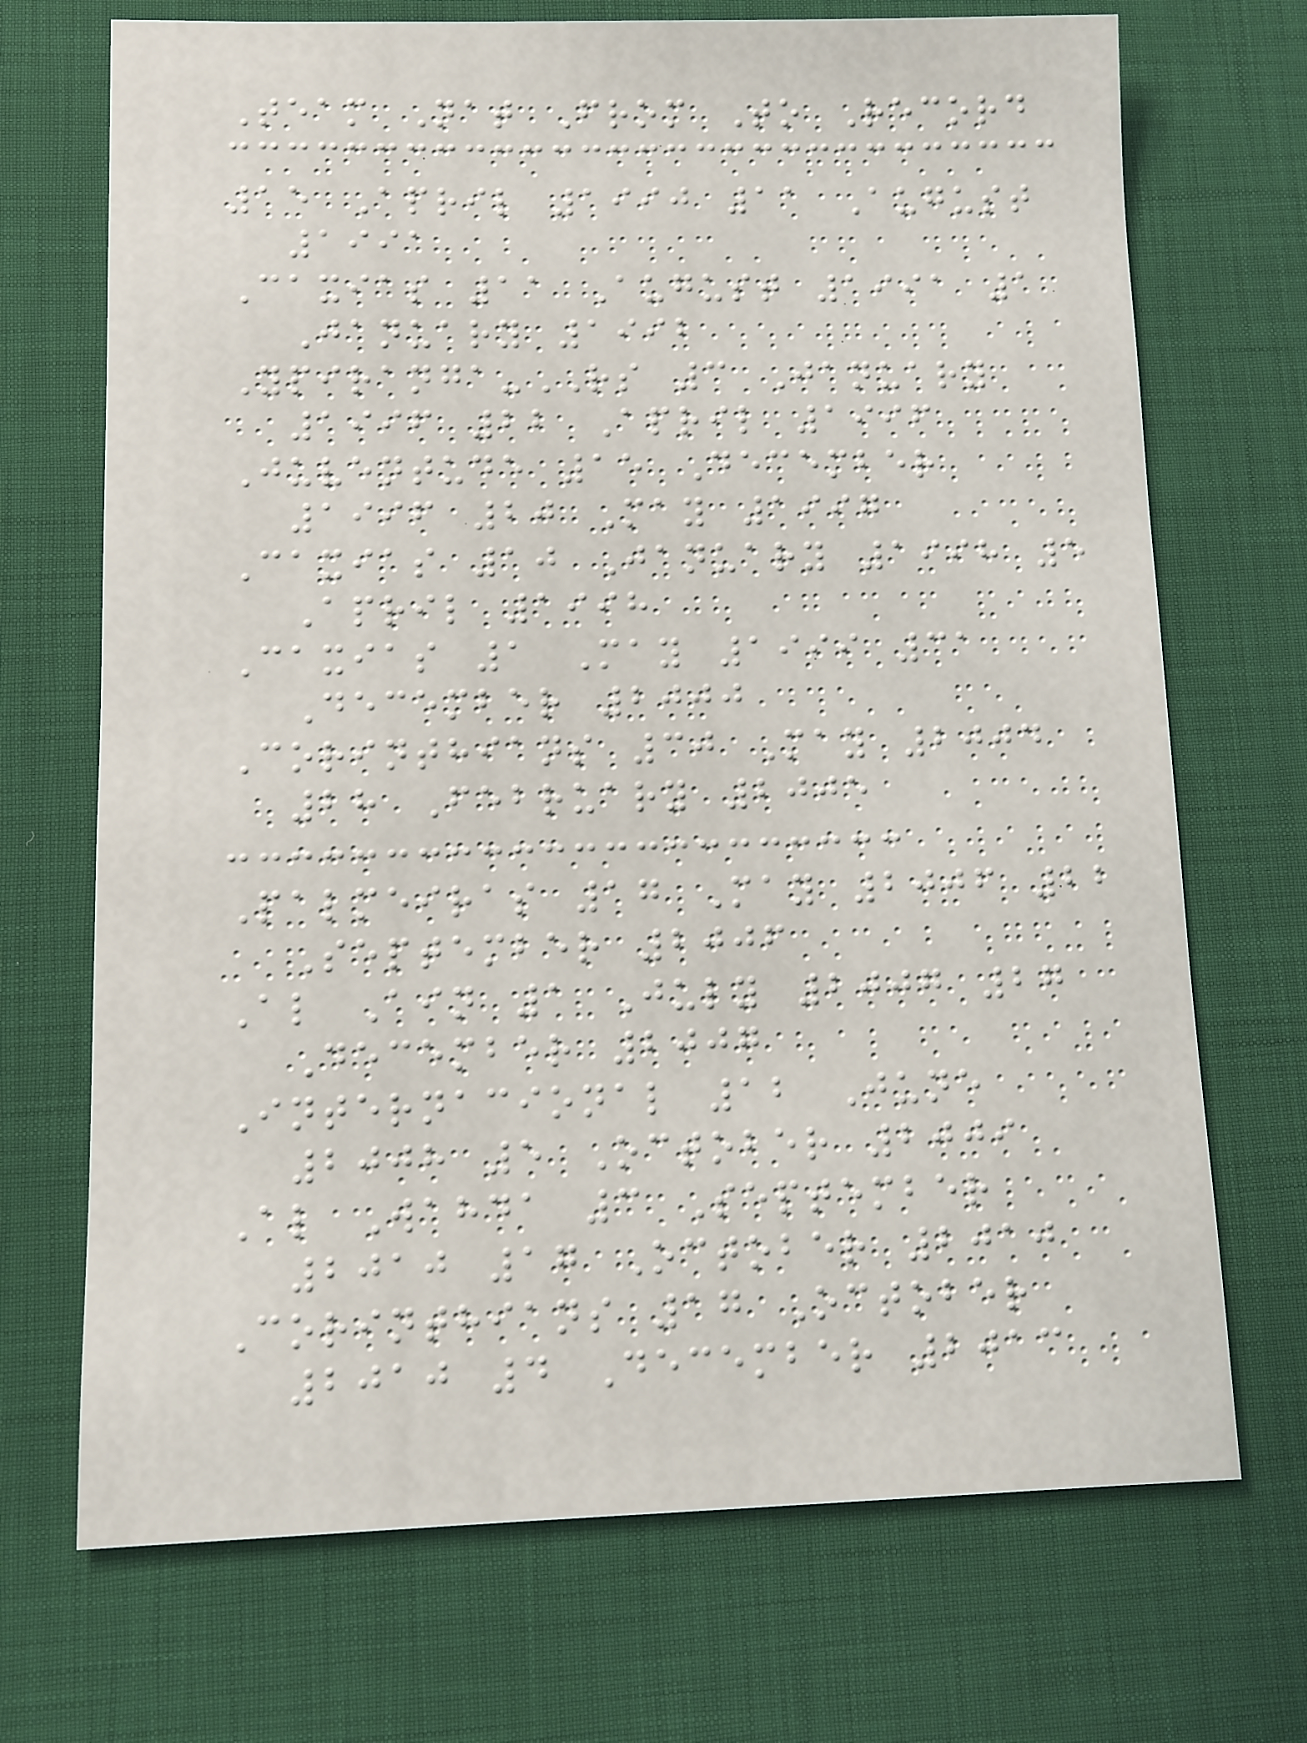Team Nat From To Record
15 April 1990 11 August
1991
Caxias 11 August 1991 1
January 1992
Ypiranga-RS 3 January
1996 22 April 1996
Juventude 15 December
1996 20 May 1997
Caxias 10 January 1998 5
April 1998
Caxias 1 May 1999 31
December 2000
Corinthians 30 May 2004
28 February 2005
Palmeiras 17 May 2006 22
September 2006
Al Ain 1 July 2007 27
December 2007
Internacional 12 June
2008 5 October 2009
Al Wahda 3 September
2010 17 October 2010
Corinthians 17 October
2010 4 December 2013
